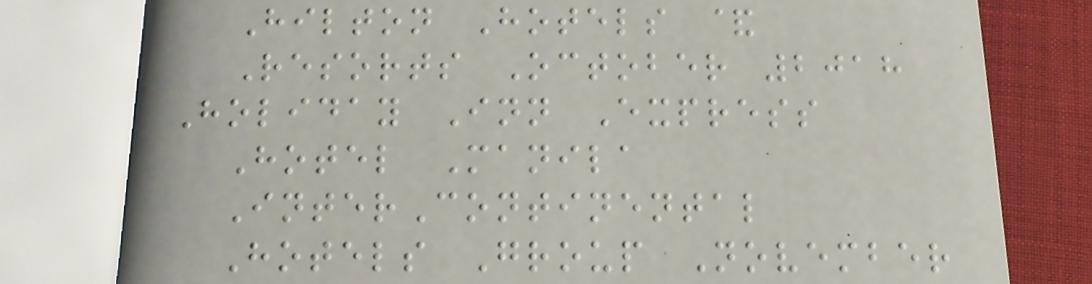Hilton Hotels &
Resorts October 2018
Holiday Inn Express
Hotel Manila
InterContinental
Hotels Group November
